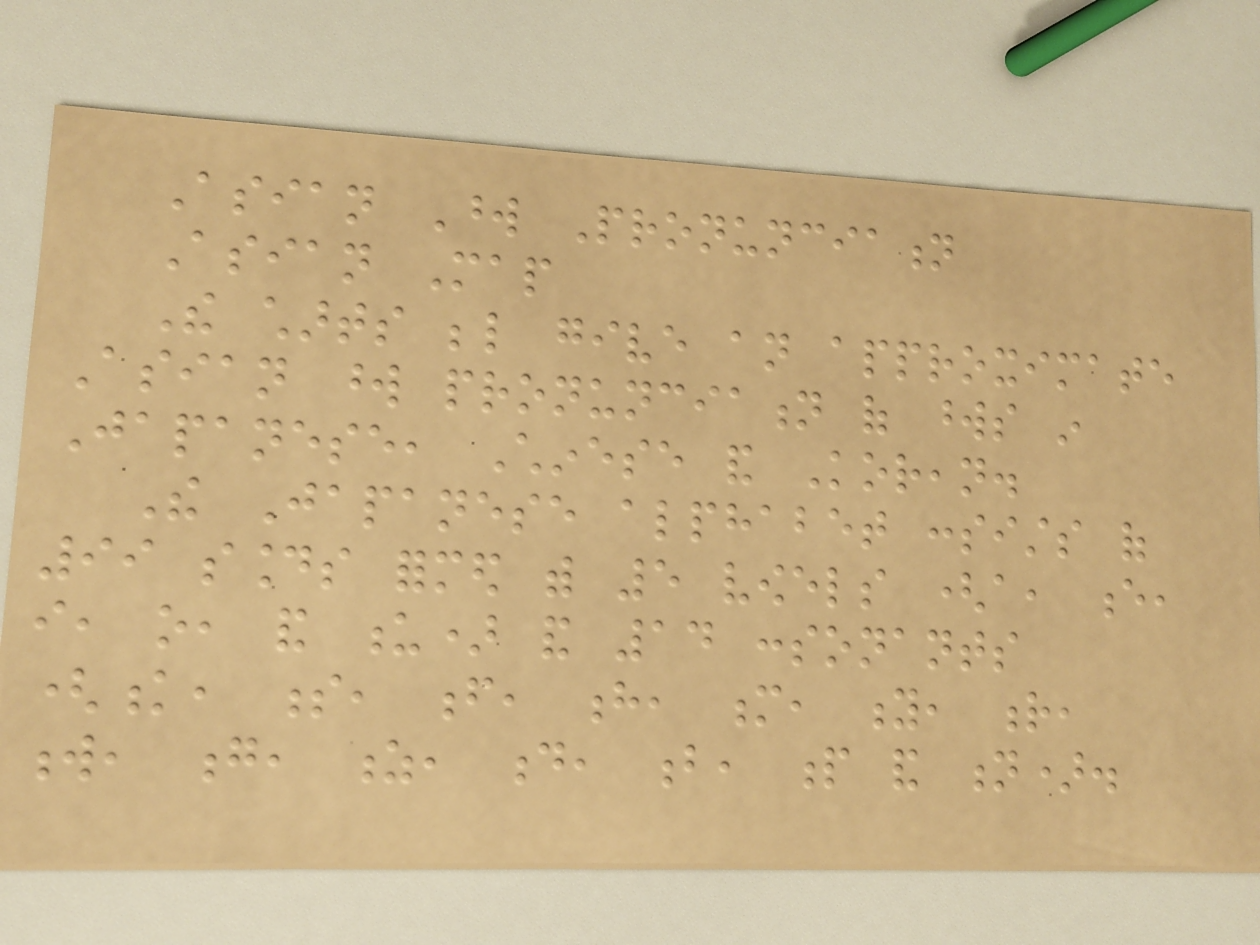Asian Word Pronunciation
Asian Map
The charts below give an approximate
Asian word pronunciation of words in
Japanese, Chinese and Korean.
The Japanese alphabet consists of
99 sounds formed with 5 vowels (a, e,
i, o, and u) and 14 consonants
(k, s, f, h, m, y, r,
w, g, z, d, b, p and n).
